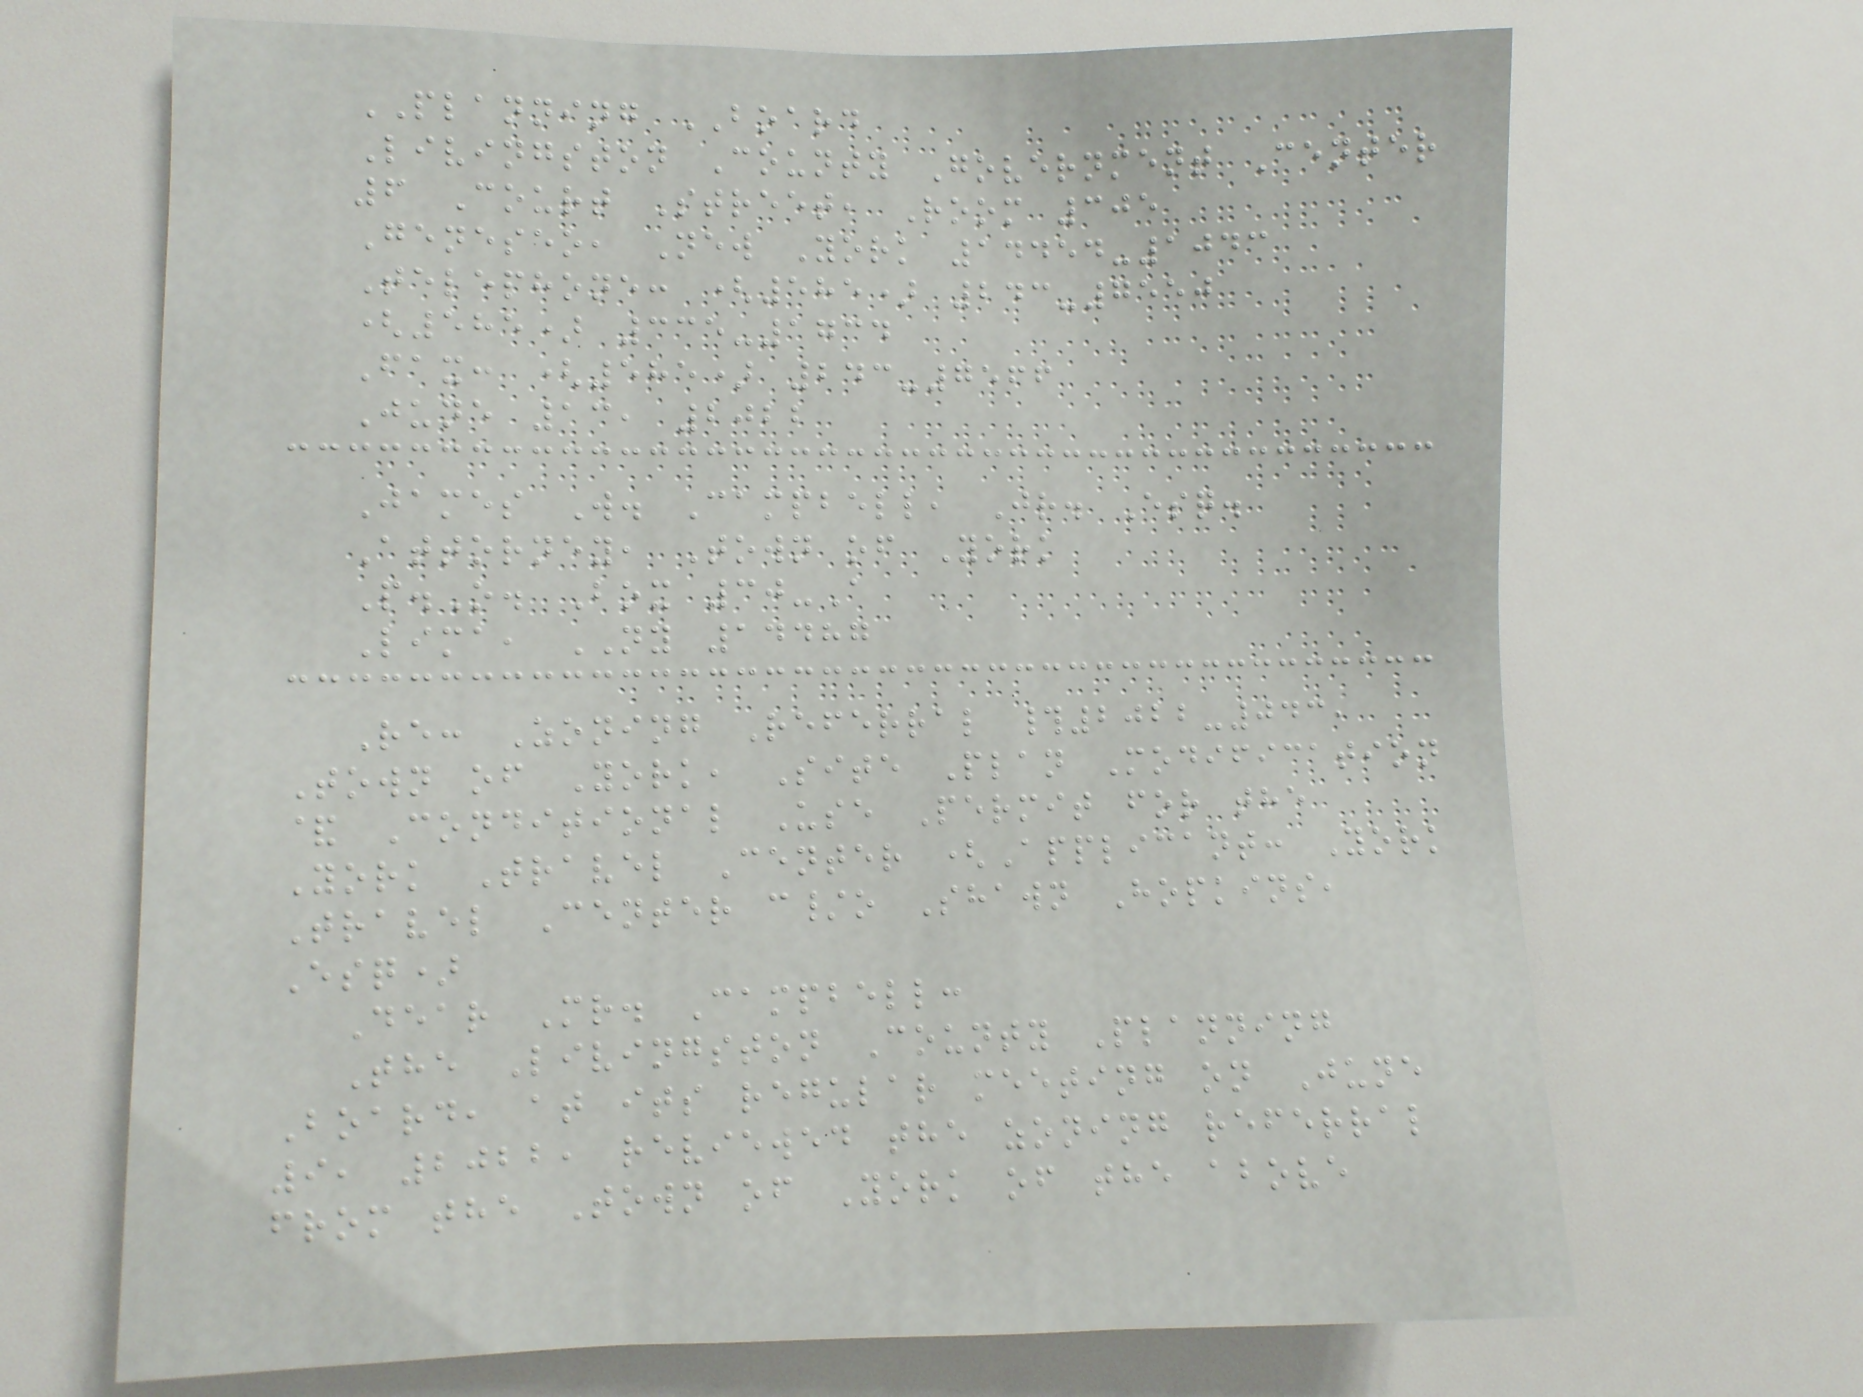PLANNING BOARD
Livingston County Government Center
6 Court Street, Room 305
Geneseo, New York 14454-1043
Telephone: (585) 243-7550
(585) 335-1734
Fax: (585) 243-7566
June 13, 2022
James W. Campbell, Jr. Esq.
Attorney, Town of York
P.O. Box 30-A
Lima, NY 14487
Re: Zoning Referral #2022-043,
Town of York, Site Plan Modification
& Conditional Use Permit for the
York Travel Center (Applicant: York
Travel Center c/o Shawn Hopkins,
Esq)
Dear Mr. Campbell:
The Livingston County Planning
Board, at its regular meeting on June
9, 2022, reviewed the zoning referral
from the Town of York of the above
